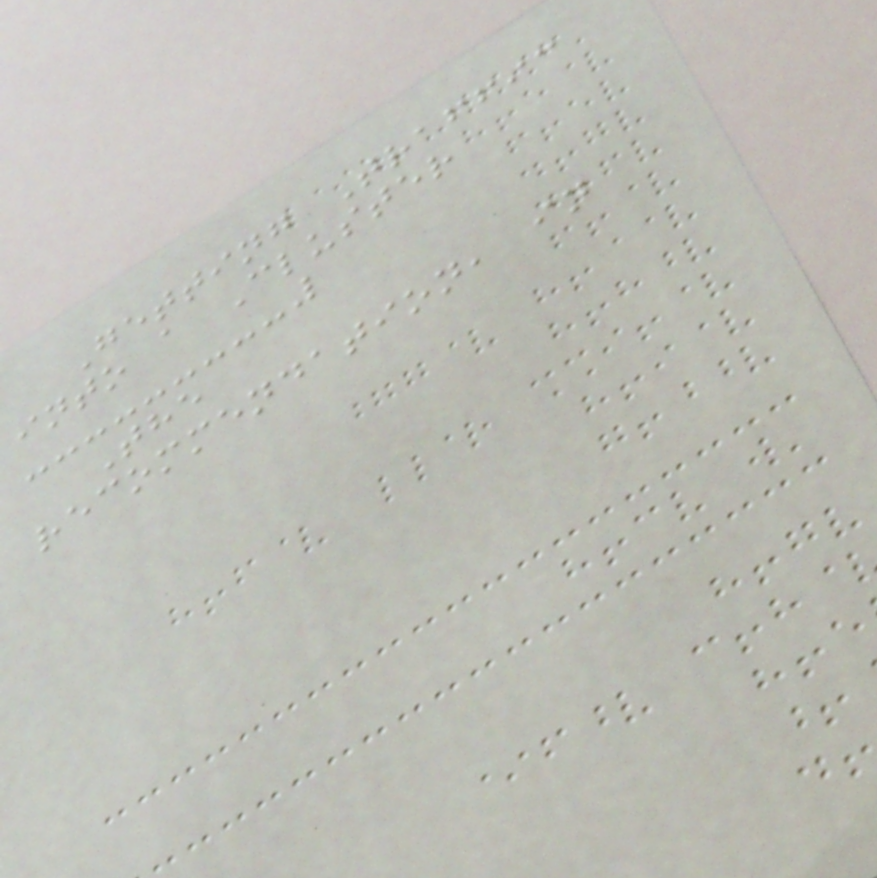Getting Traffic
into a Cluster
The
recommendation, in
